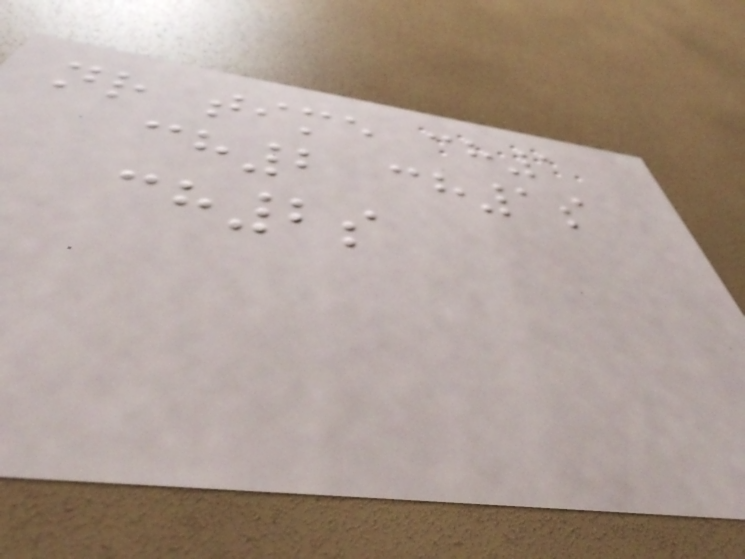nr time ch1
ch2 ch1s
ch2s
